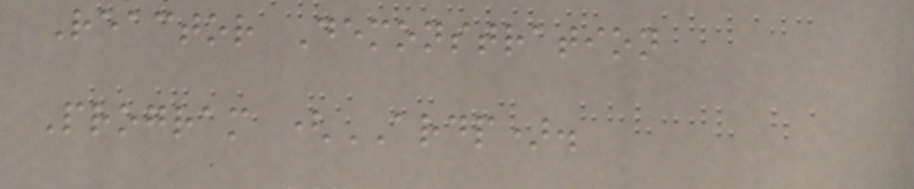Reactor Demonstration
Program (ARDP).
